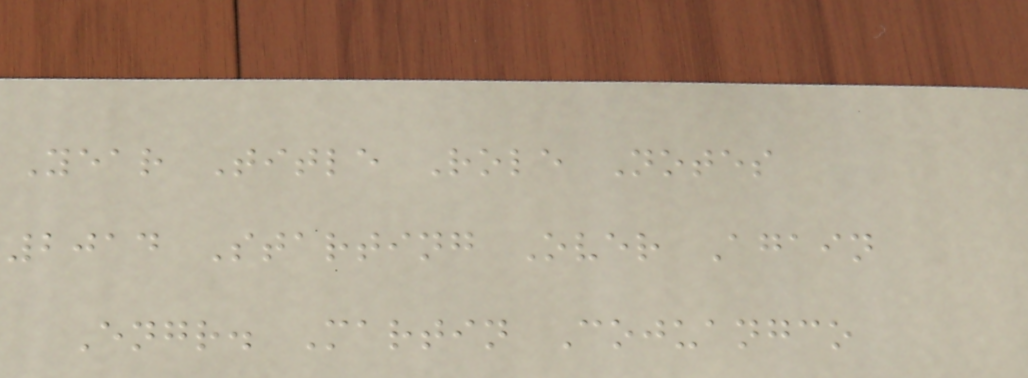Year Title Role Notes
2014 Starting Over Again
Engr. Martin Cojuangco
